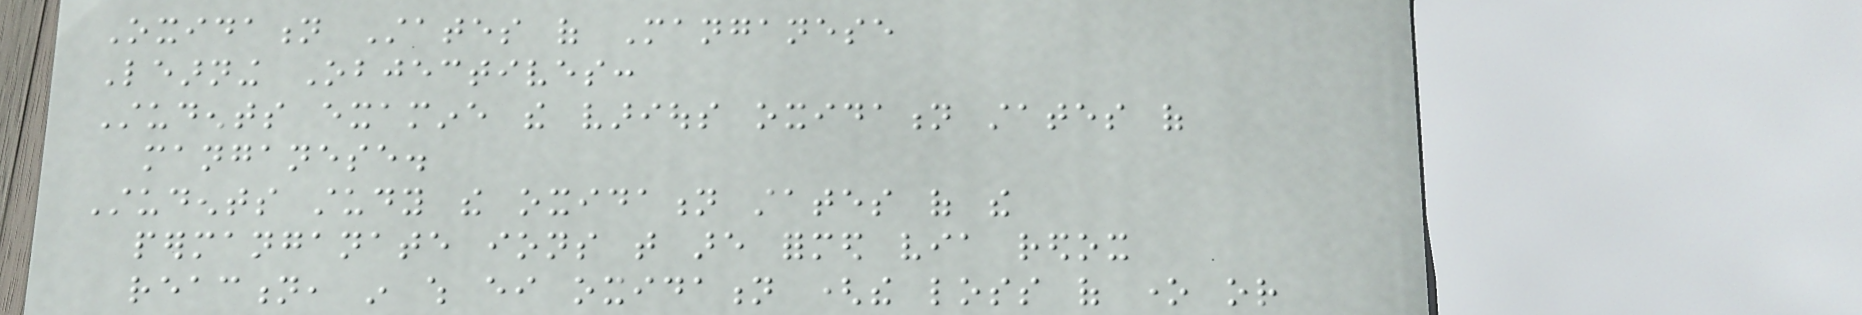Oxidation States of Manganese
Learning Objectives:
Students examine the various oxidation states of
manganese.
Students study the oxidation states of the
permanganate ions that are formed via redox
reaction, in which either oxidation (the loss of one or
